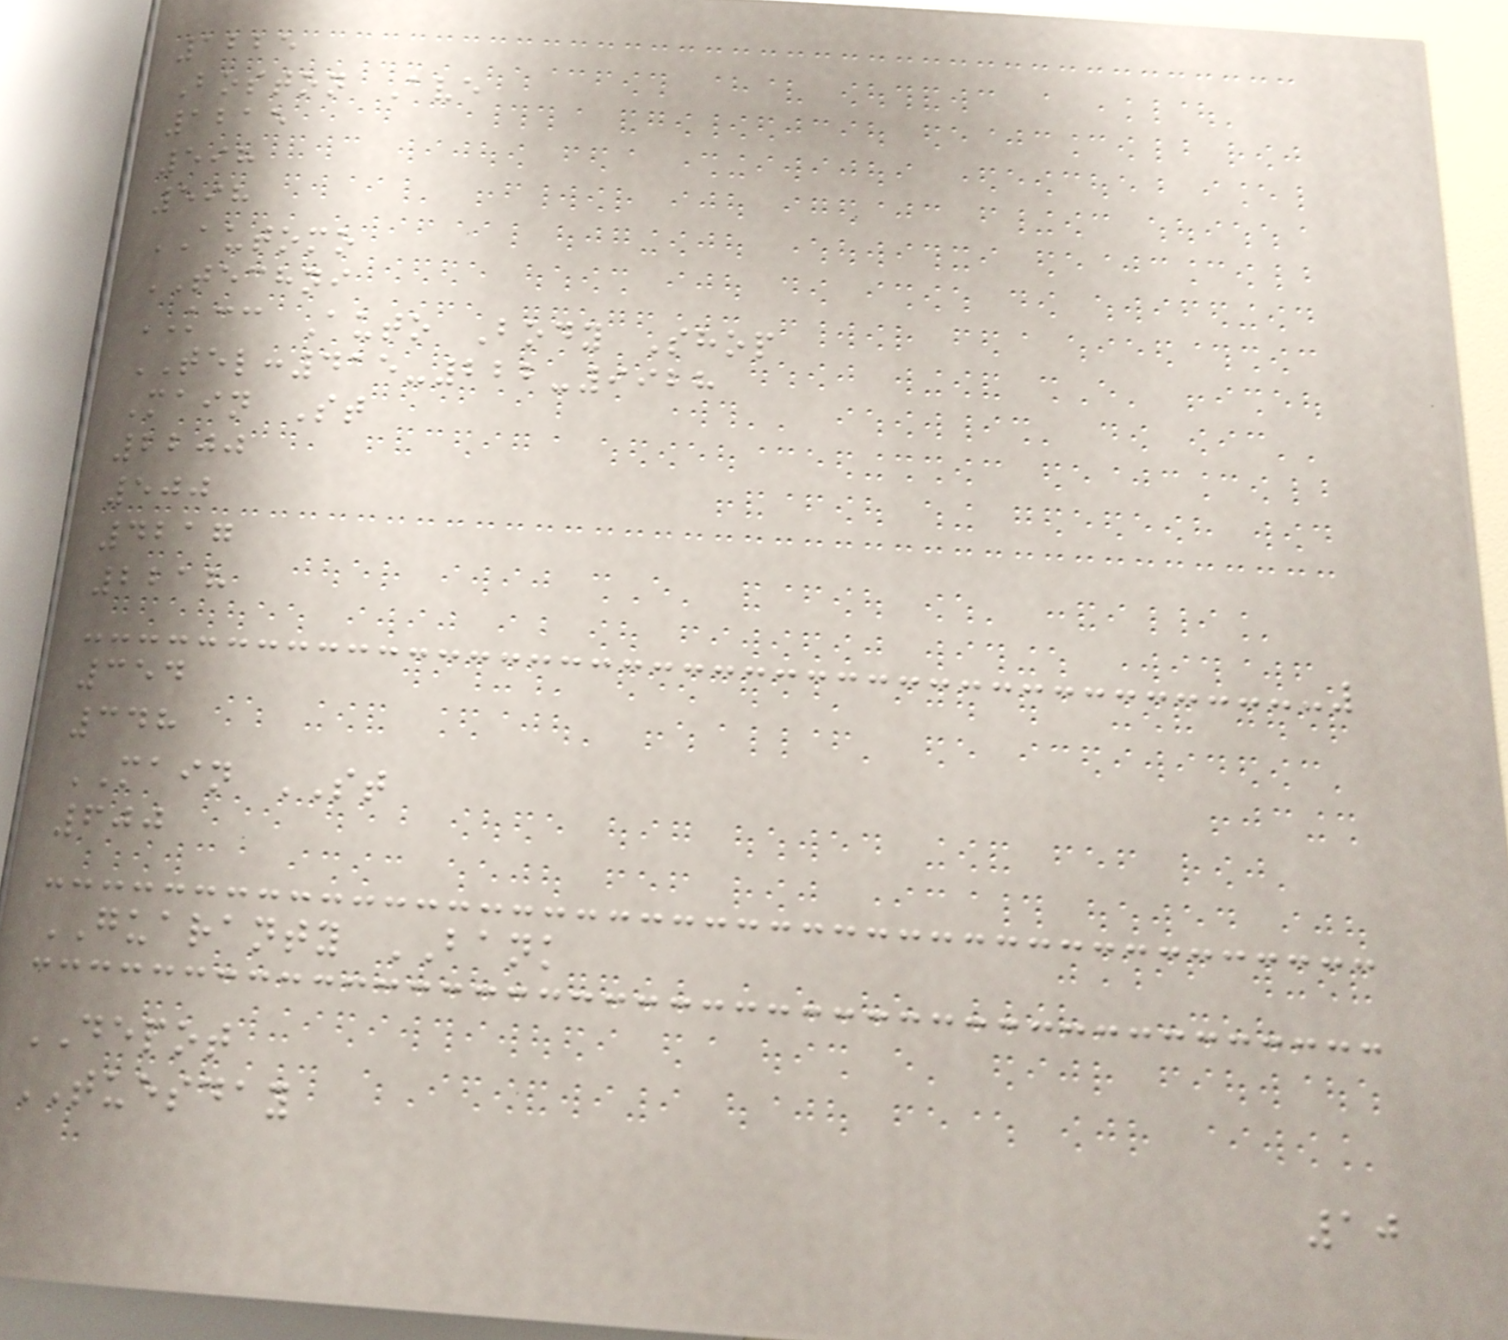1225
Boston Ave
1215
598
598
AUTOMO
TECHNI
KCC Auto Body Shop
TEL:415-222-9928
Main St
2200
500
4217
2218
354
348
MAIN ST
600
GUARANTY BANK
DEPOT
TUESDAY
10
